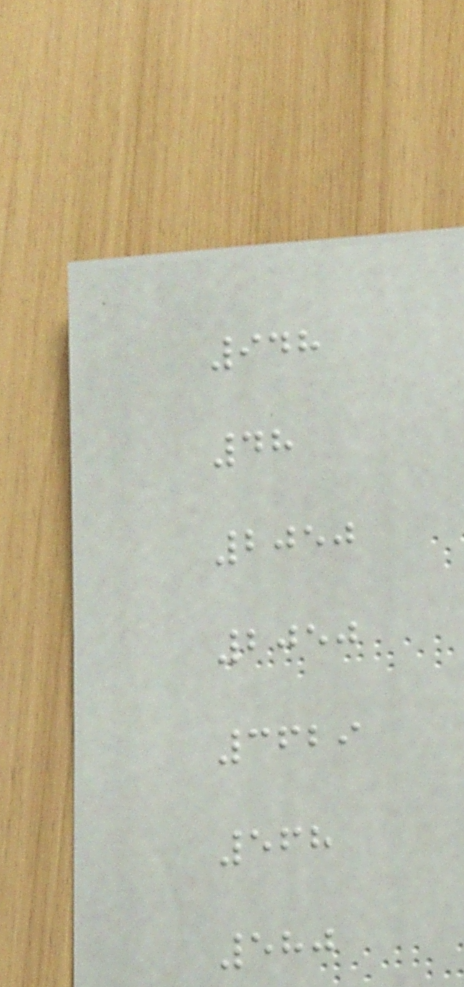948
48
2050
2050
3629
568
580
